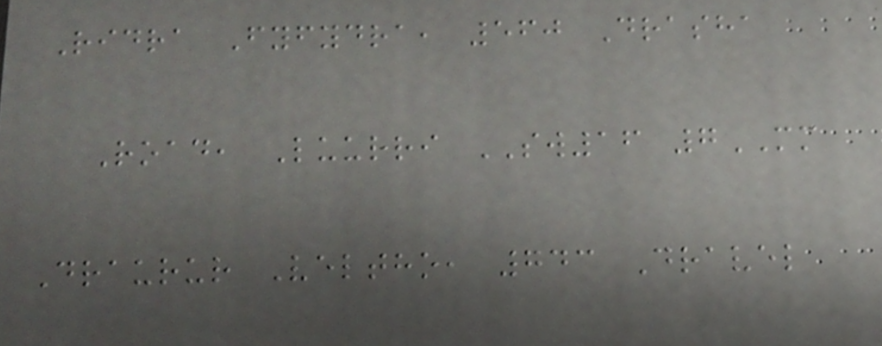Ridra Fyfydra, 560 Drasha
Road, Luurri SW16 7MM
Draurur Veltho, 743 Dravel
